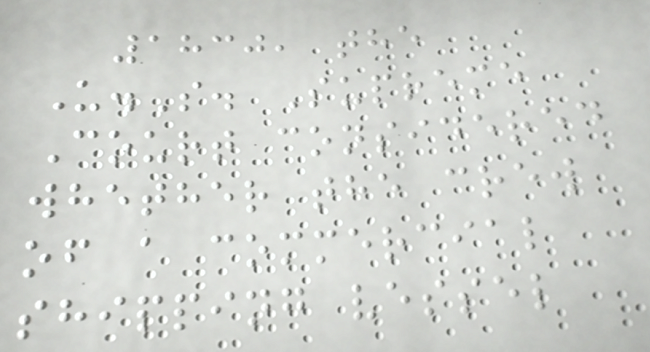1830, the
U.S. Supreme
Court considered
whether the crew
of a commercial
shipping vessel
